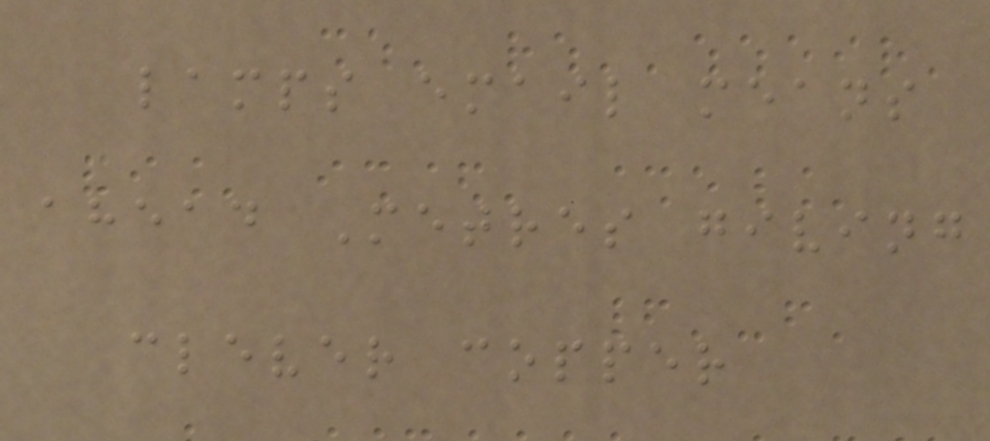lamps email means
ahead Metres giving
clever copper
